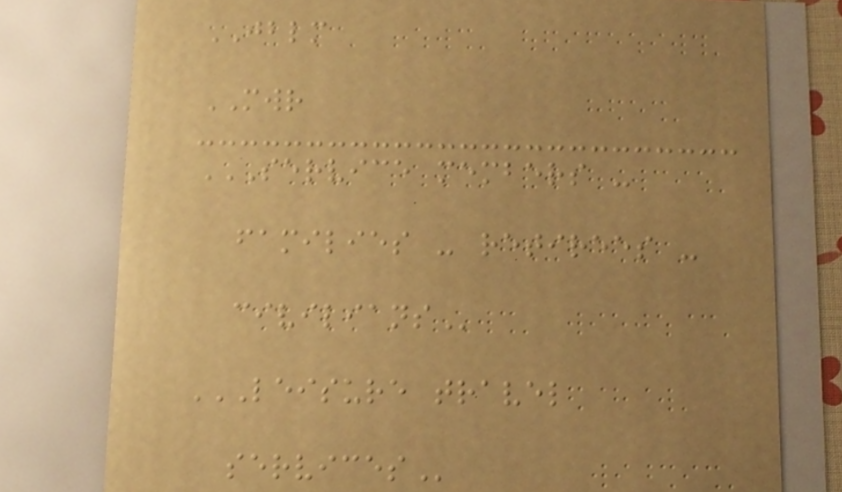JBLM
MWR
SERVICE MEMBERS -
FAMILIES - RETIREES -
CIVILIANS
LEISURE TRAVEL
SERVICES
